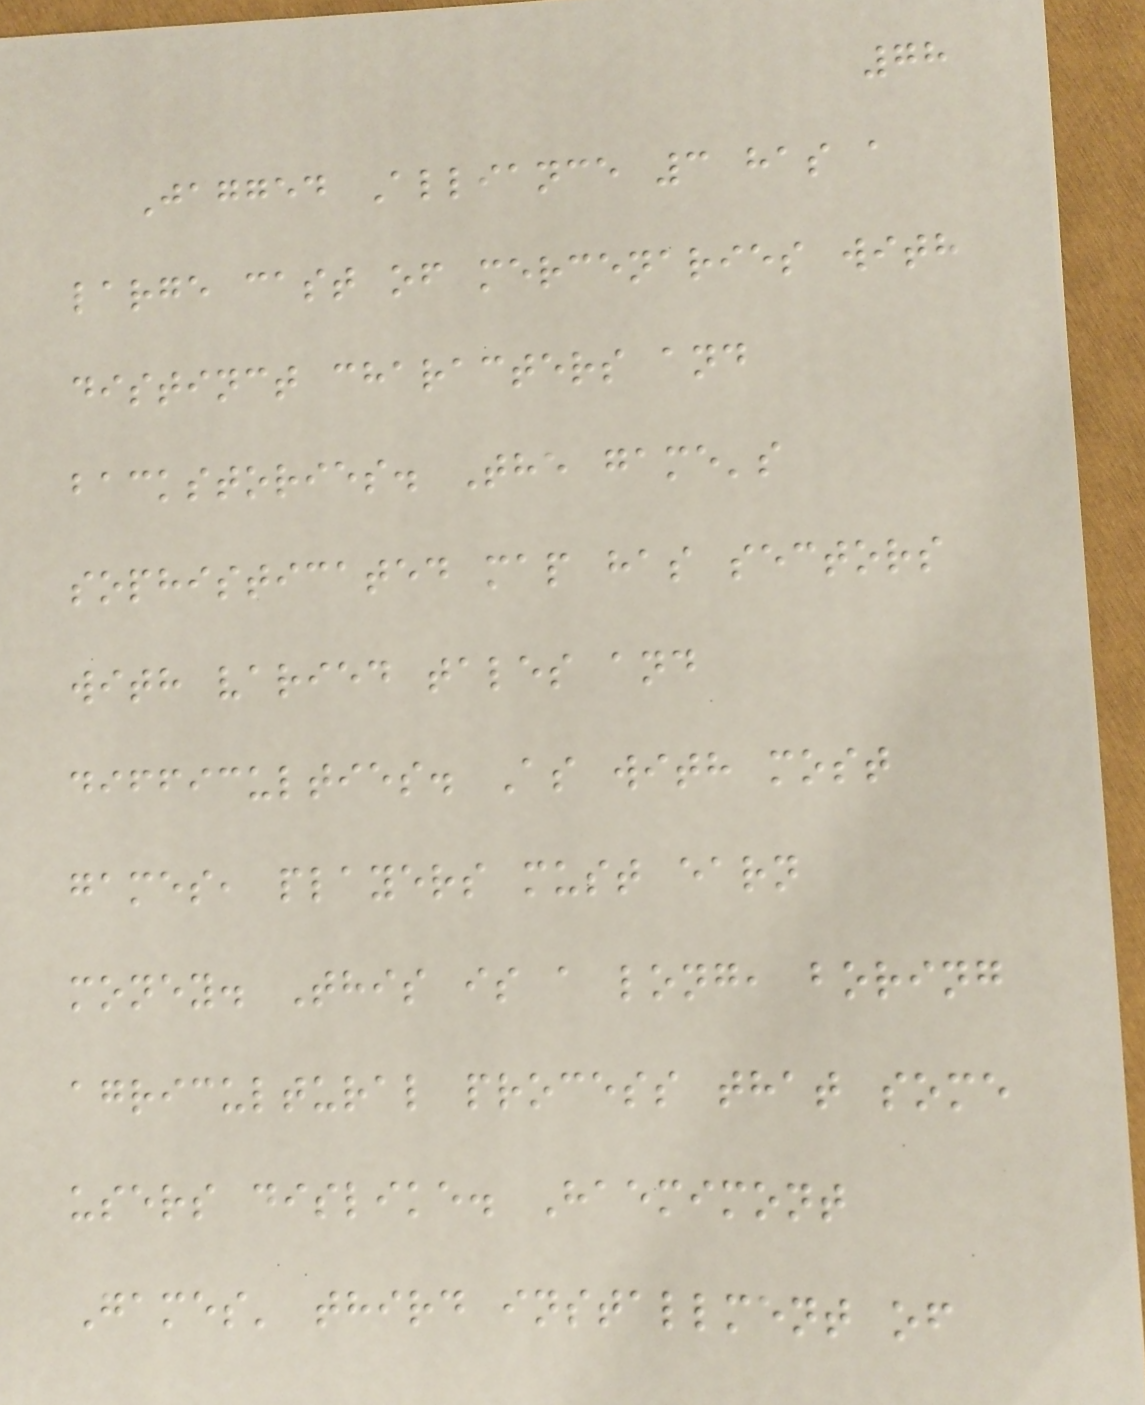78
Jagged Alliance 3 has a
large cast of mercenaries with
distinct characters and
backstories. The game's
sophisticated map has sectors
with varied tales and
difficulties. As with most
games, players must earn
money. This is a long, boring
agricultural process that some
users dislike. Haemimont
Games' third installment of
